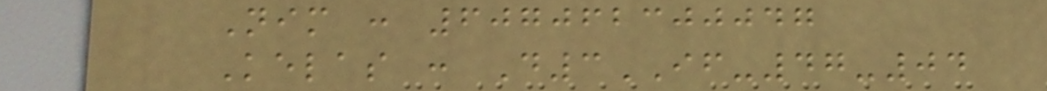Nim : 607062300047
Kelas : D3IF-47-04
